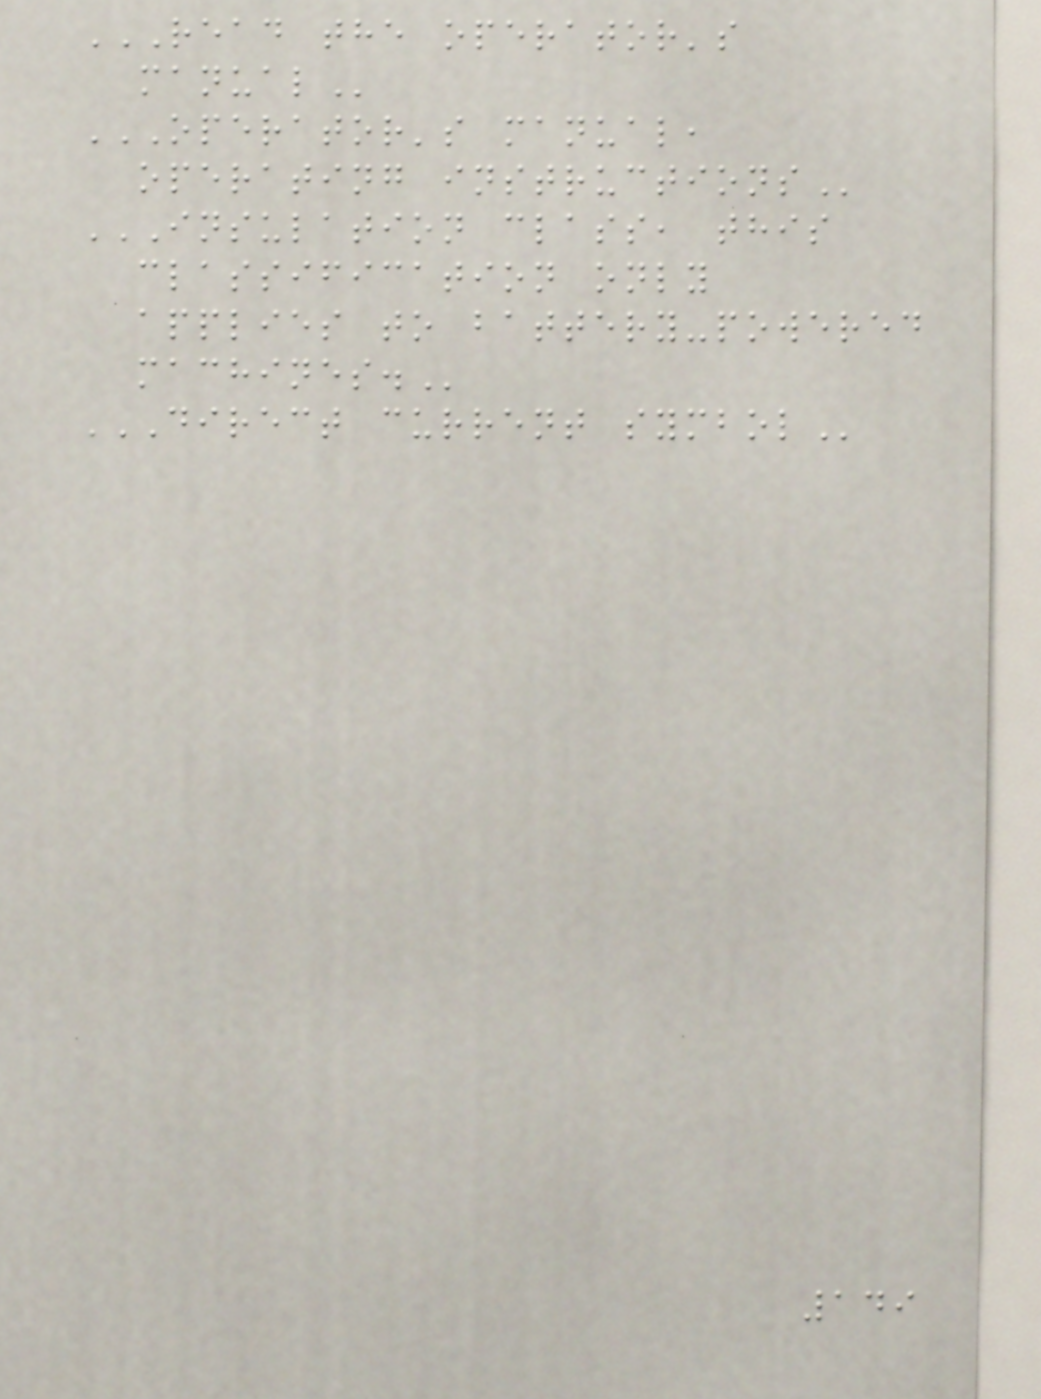READ THE OPERATOR'S
MANUAL
OPERATOR'S MANUAL,
OPERATING INSTRUCTIONS
INSULATION CLASS, THIS
CLASSIFICATION ONLY
APPLIES TO BATTERY-POWERED
MACHINES.
DIRECT CURRENT SYMBOL
149
